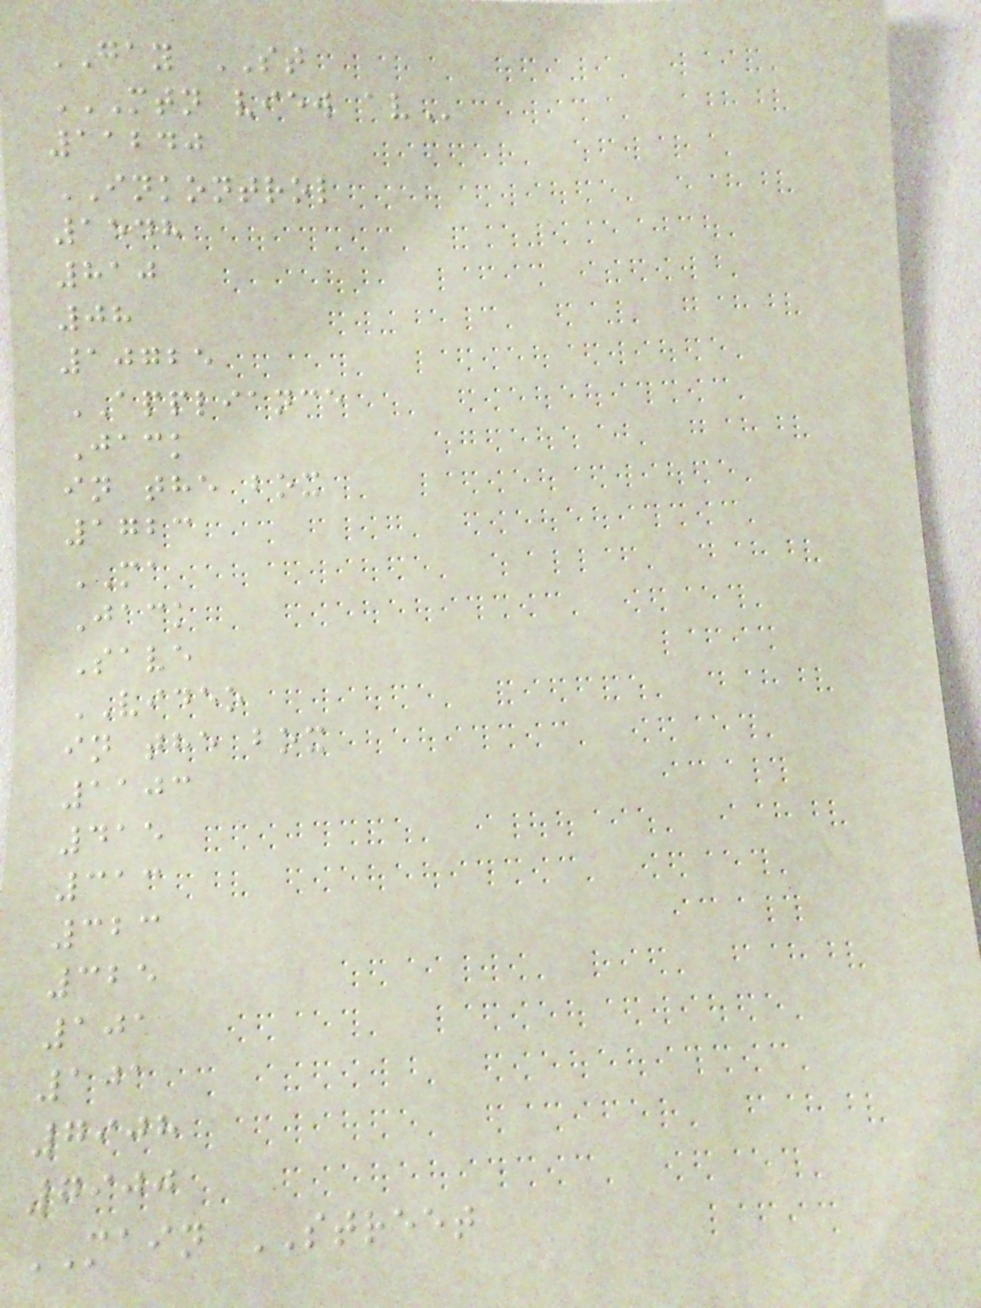GAY ST
MTN VIEW AV
11240
INKONTROL
1548
810
08
10725
APPLIANCE
Jack
in the box
1723
MA
Jack
Save
VIDEO
in the box
1103
415
313
323
325
101
101
7908
7900
MAIN STREET
